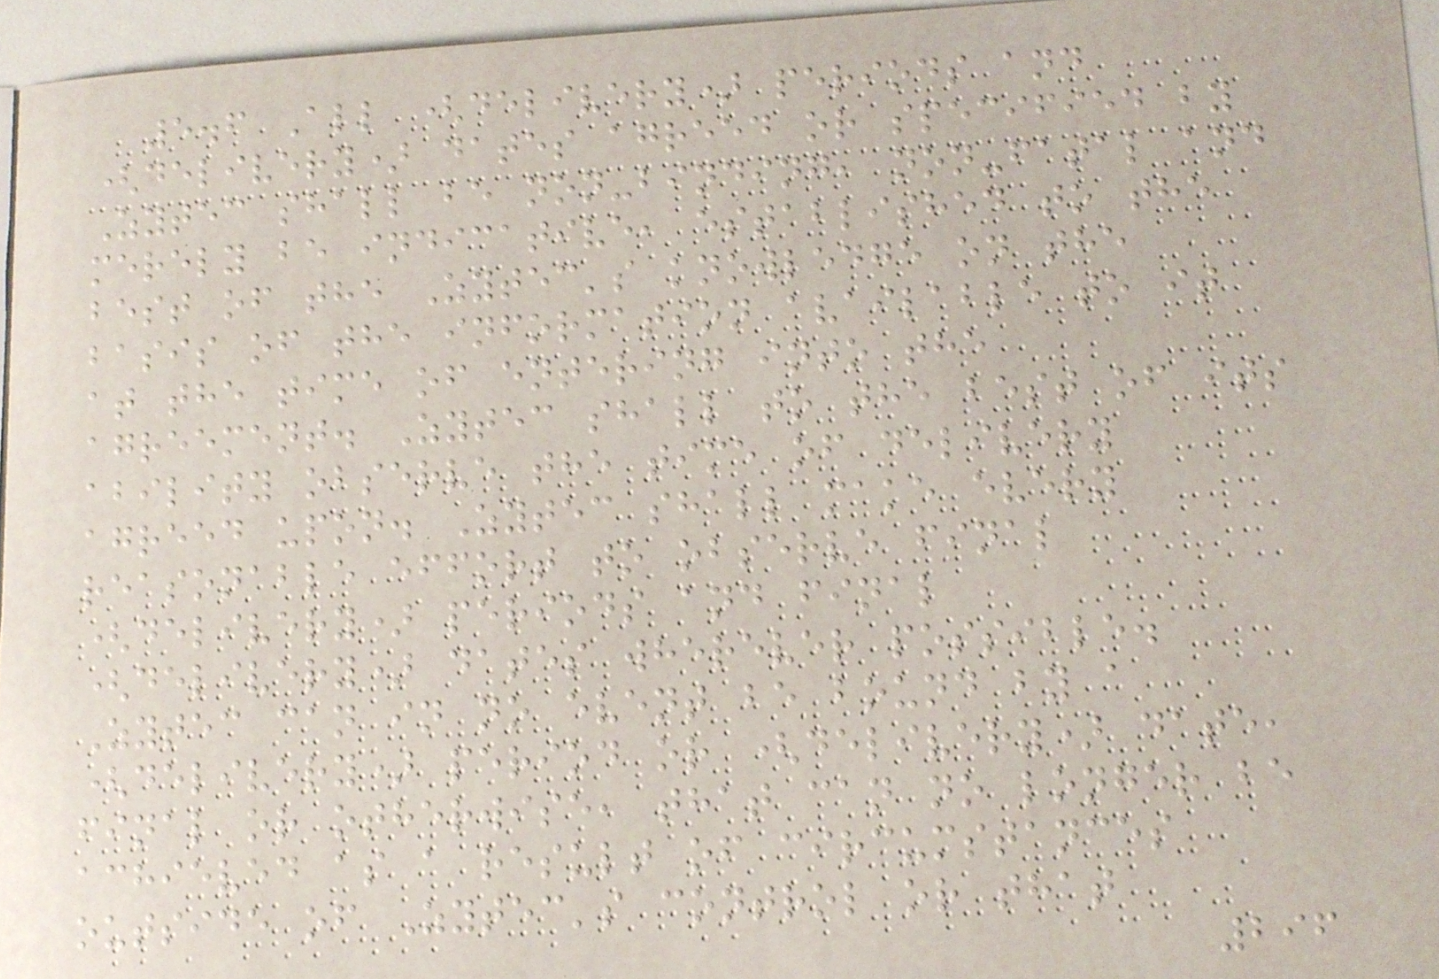5.6 All (delivery) periods and
(delivery) dates agreed or specified by
Zytec shall be non-binding, non-fatal and
merely be indicative, established to the
best of the Zytec's knowledge on the
basis of the information available to it
at the time of entering into the
agreement. Zytec shall to the best of its
ability observe the time of delivery
agreed upon. Zytec shall make every
reasonable effort to observe final
(delivery) periods and final
(delivery) dates wherever possible.
Zytec can in no event be bound by a
(delivery) period or (delivery) date,
final or otherwise, that can no longer be
achieved as a result of circumstances
outside of Zytec's control or that
296
